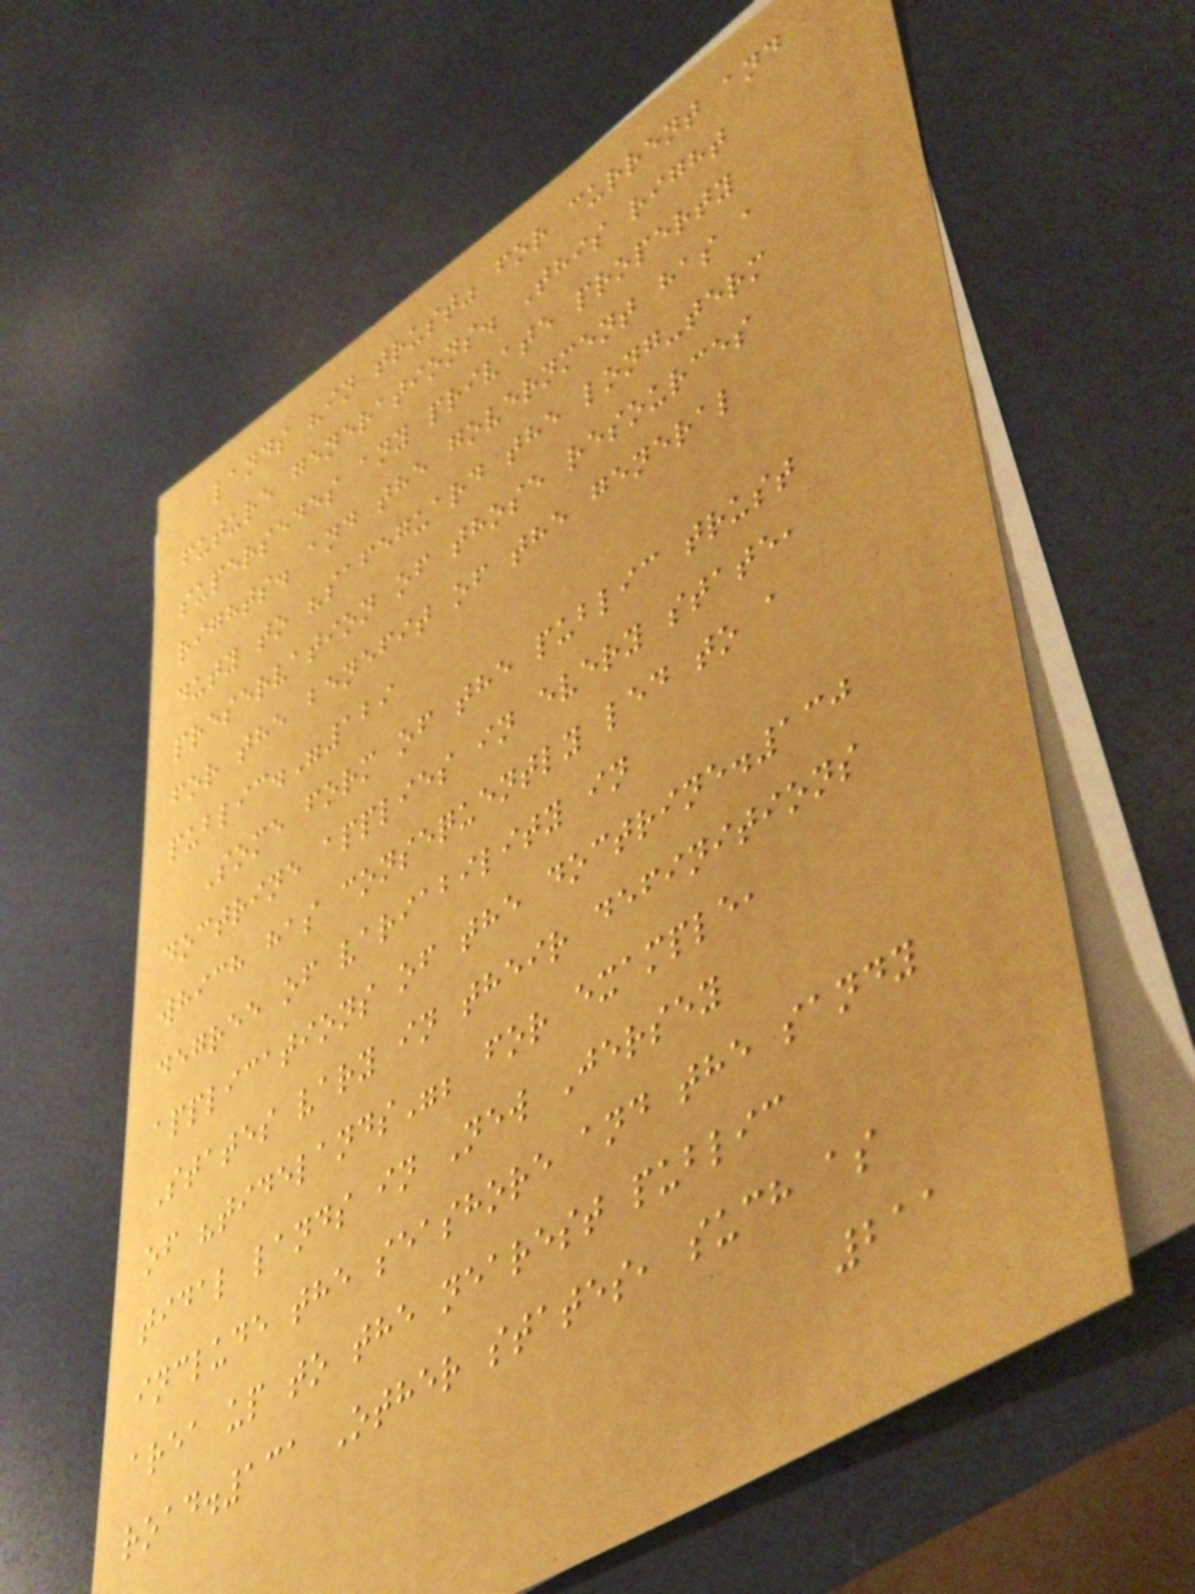lands "in trust" for current and
future generations. This right
supersedes any private property
rights. and the government has a
duty to "safeguard the long-term
preservation of those resources
for the benefit of the general
public."129
Some form of the public trust
doctrine applies in every state,
which has consequently led to a
degree of variability in
applications of the doctrine.130
States vary in their definitions
of "tidelands"; for example,
tidal lands in New Jersey
include the seashore and the sandy
area up to the nearest public
road.131 Other states, such as
211
